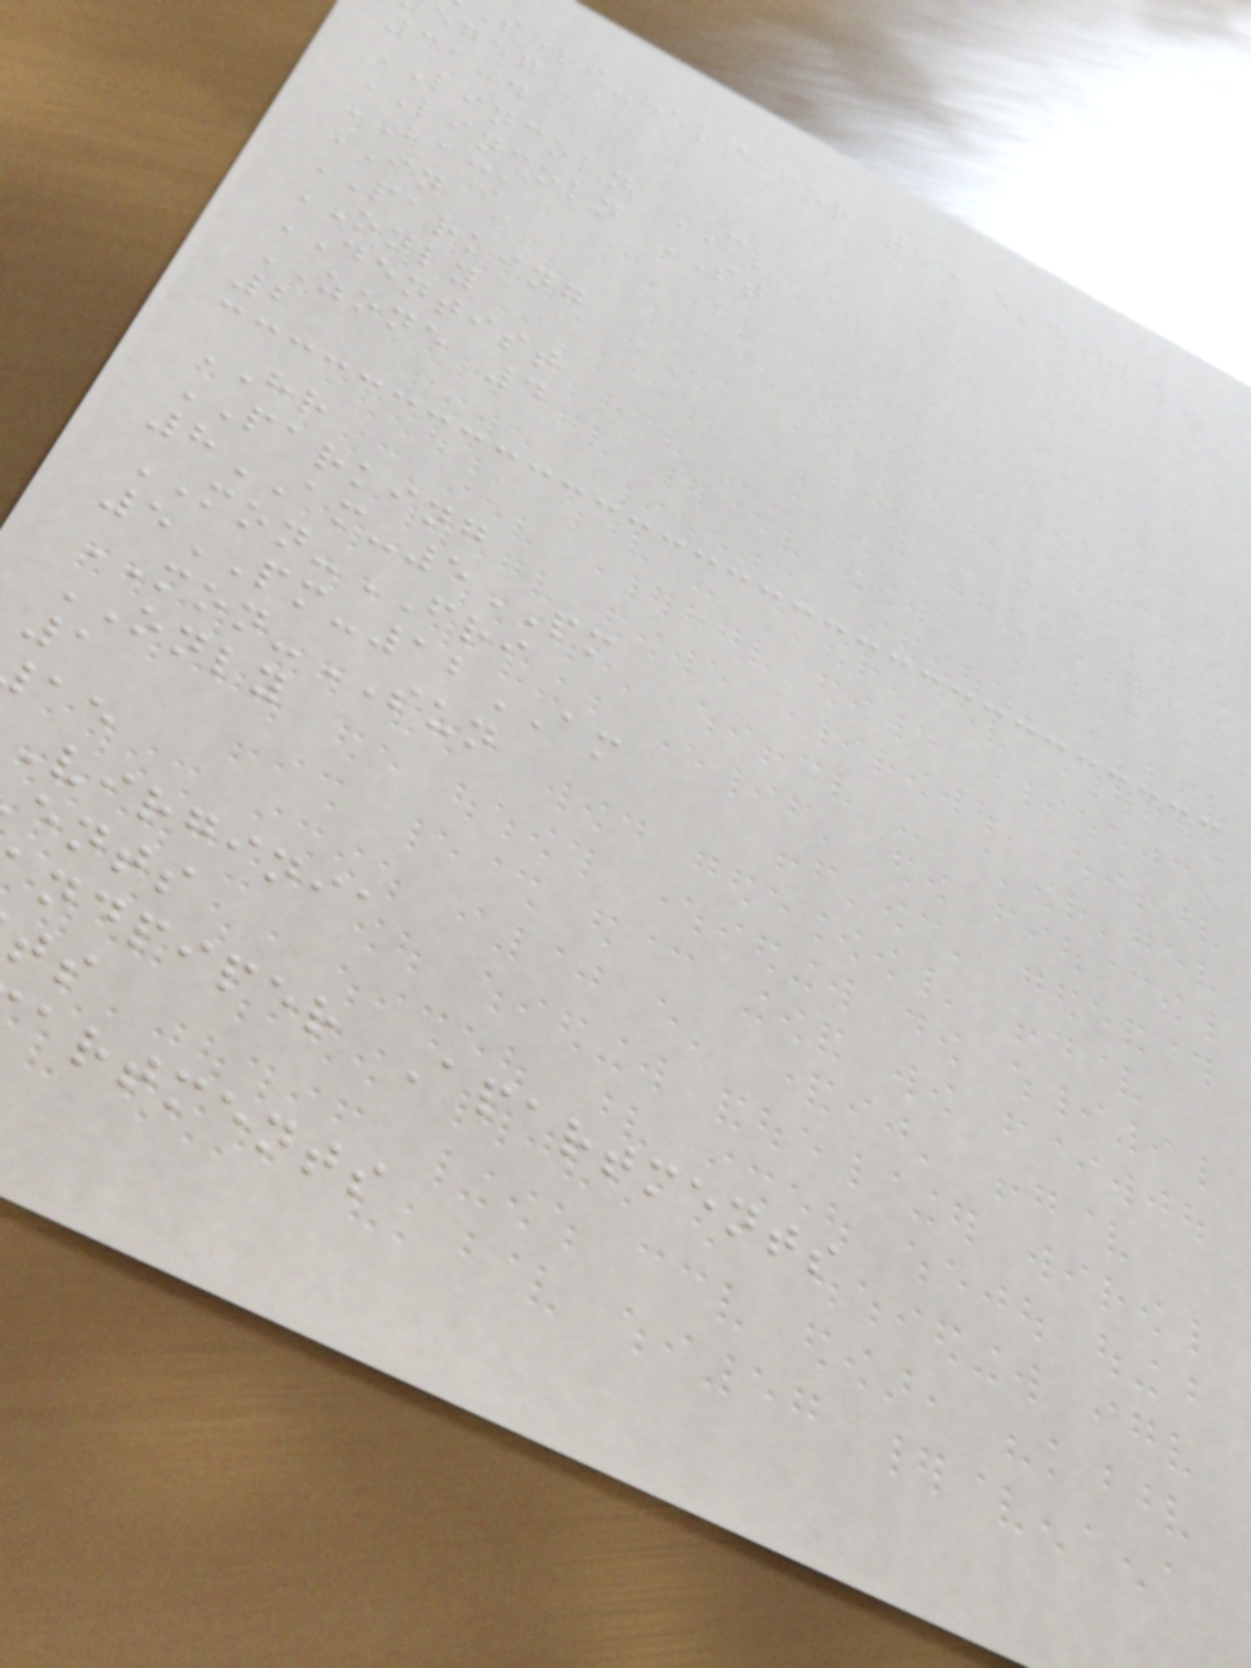self-help for the
egeg
3104
LINCOLN PL
LINCOLN ST
BACK
IN
PARKING
ONLY
DENTIST
ZONE 4
2
HR
PARKING
8AM-5PM
MON-FRI
5PM-12AM
MON-SUN
ONLY
1
virginia
ents
ndpiper Apartments
artments
